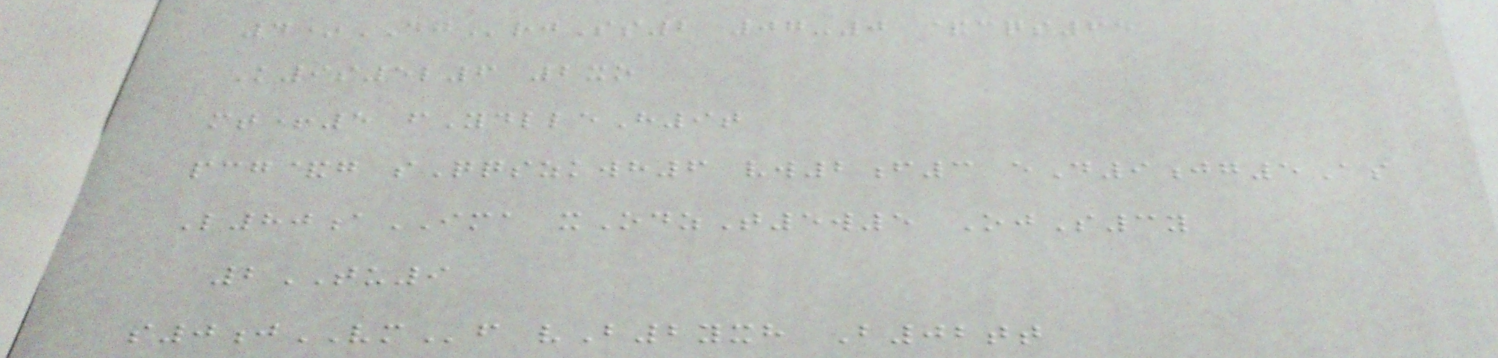4*DJrjSs2 07-0 &cqs65
K9s5l6 2xo
mt+5 fYdlleH9t
pcg&g sQqszkwh6 vw2f3 eD9jg5As
L80aIMA xOdzT5w5 OjS3y
2TU9
s0jVMf vB2yxh B02tt
